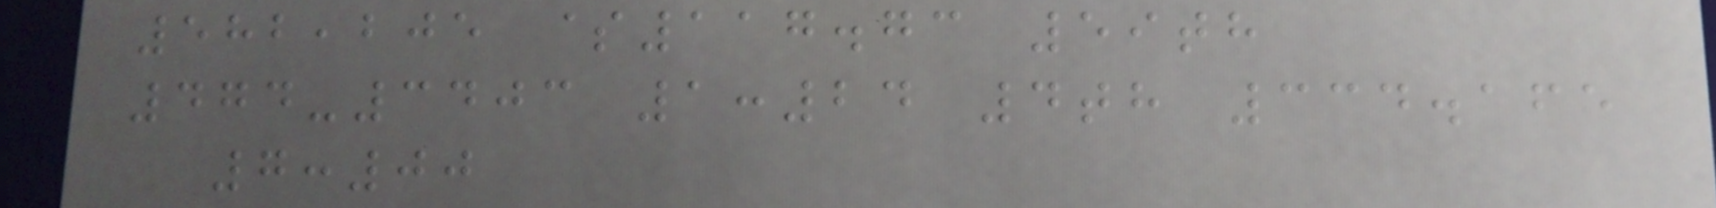582,205 $117.73 59th
474-3403 1:24 4th 334.165
7:00
